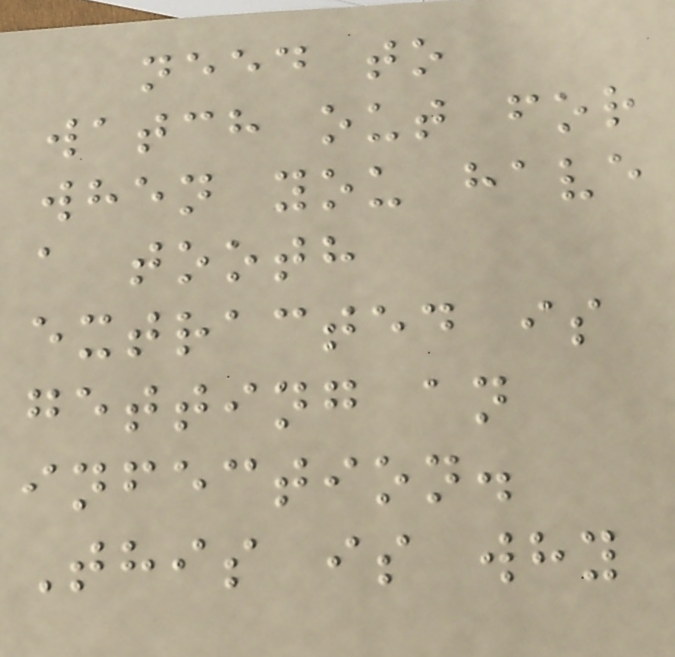need to
watch out for
when you have
a tooth
extracted is
getting an
infection.
This is why
